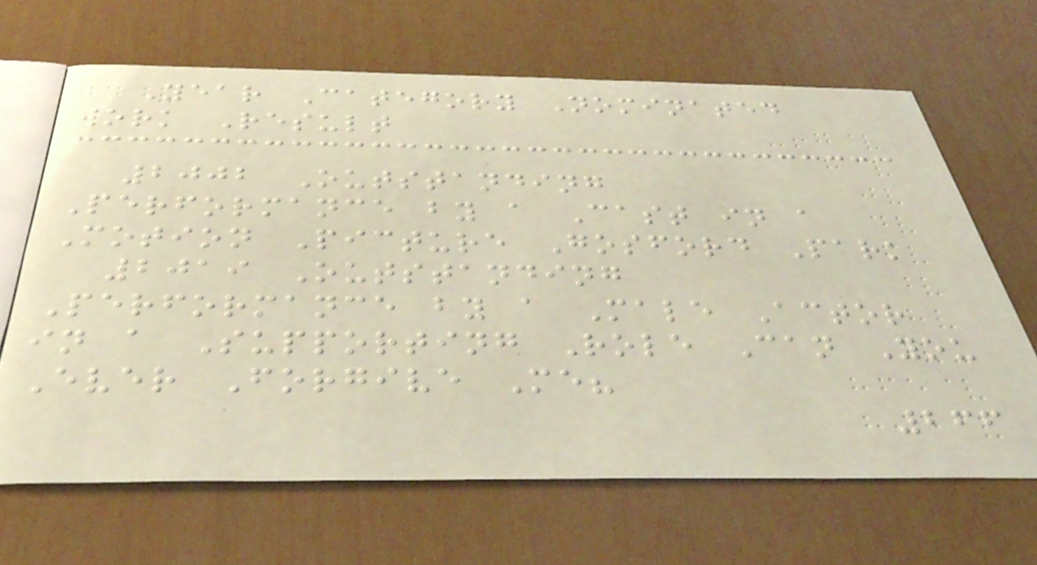Year Category Nominated
work Result
2002 Outstanding
Performance by a Cast in a
Motion Picture Gosford Park
2019 Outstanding
Performance by a Male Actor
in a Supporting Role Can You
Ever Forgive Me?
266
